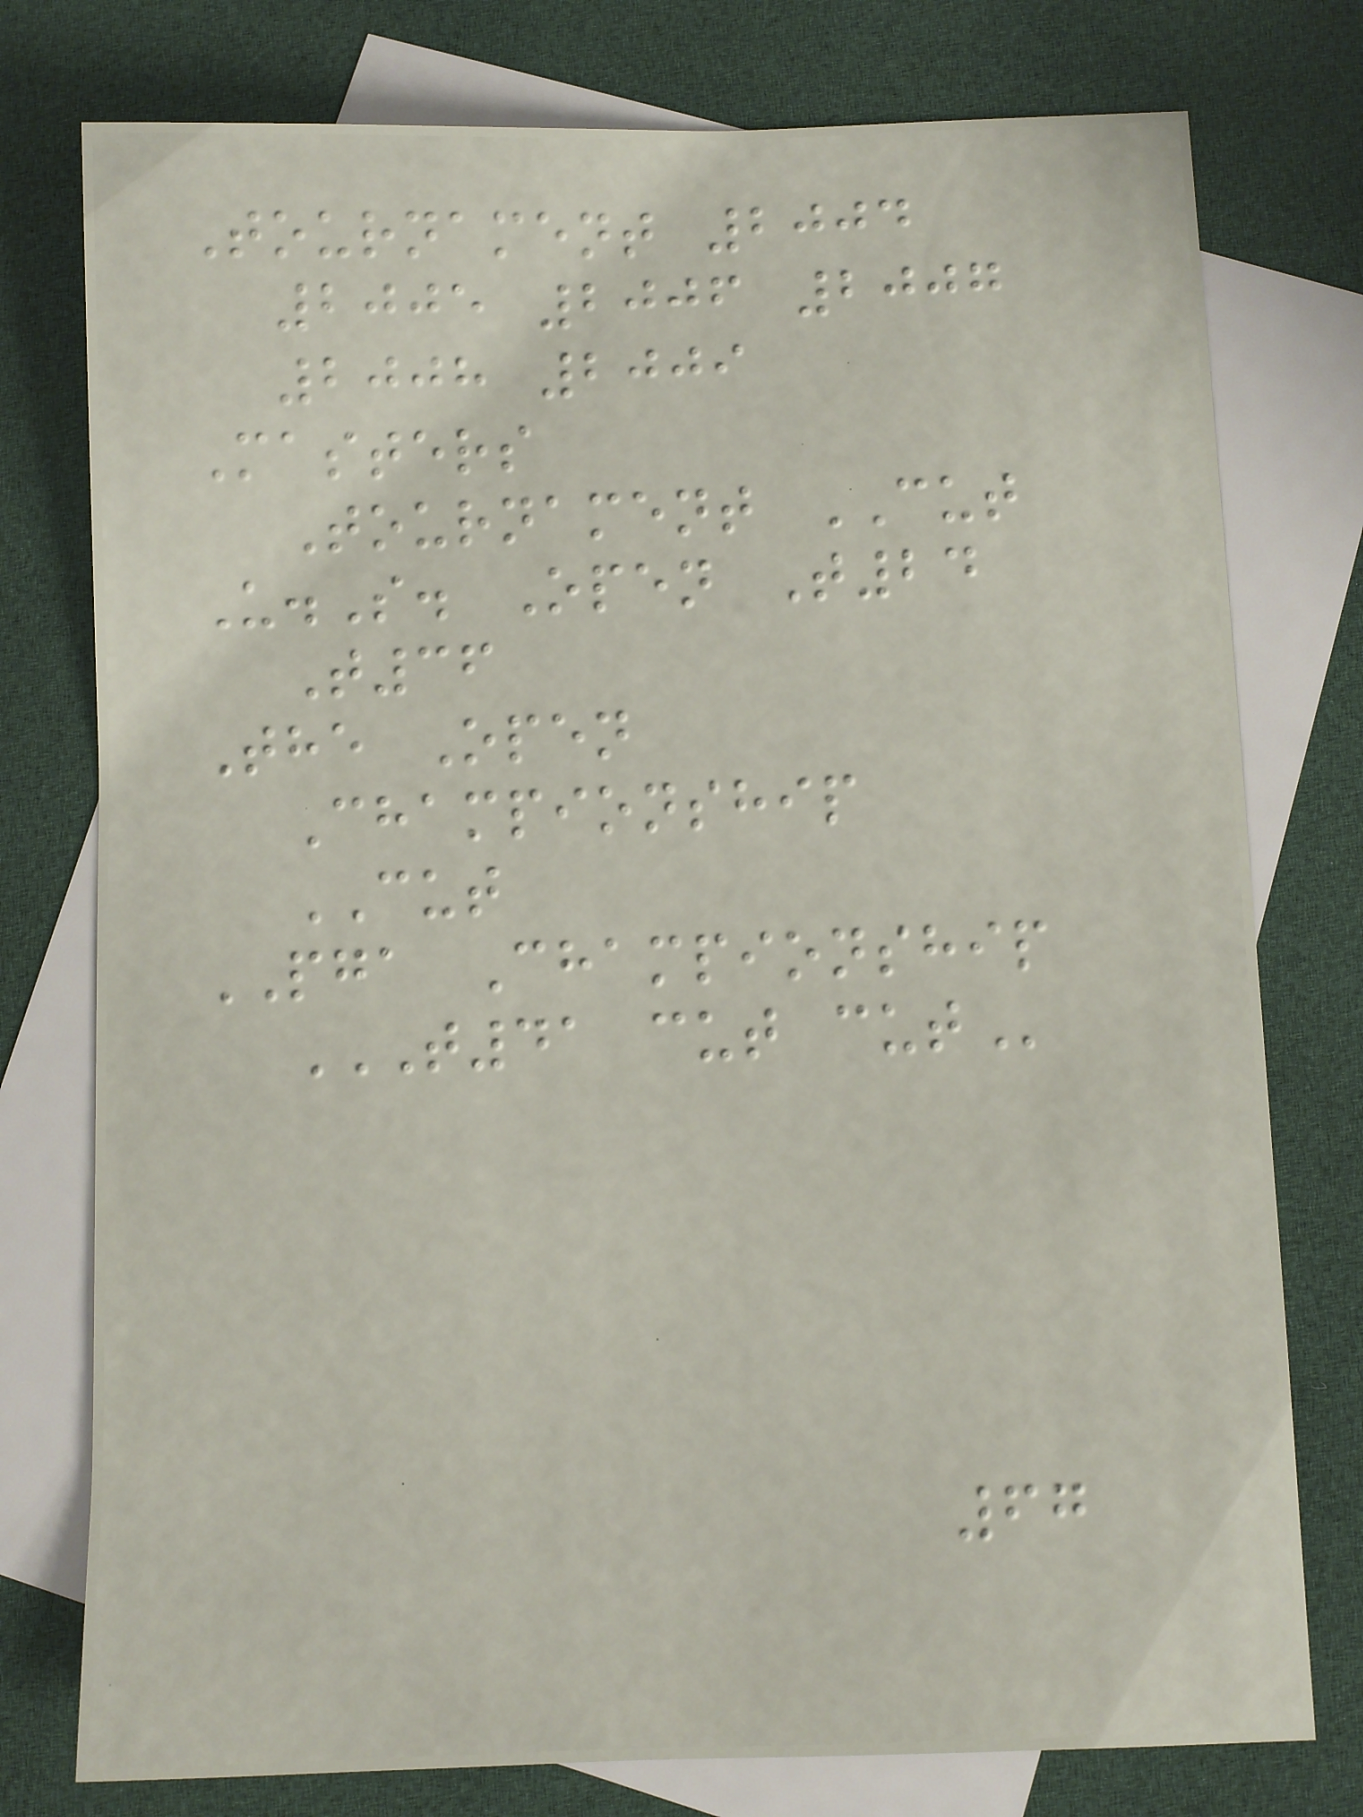Tournament 2004
2005 2006 2007
2008 2009
Masters
Tournament CUT
U.S. Open T24
T36
The Open
Championship
CUT
PGA Championship
T41 CUT CUT
67
